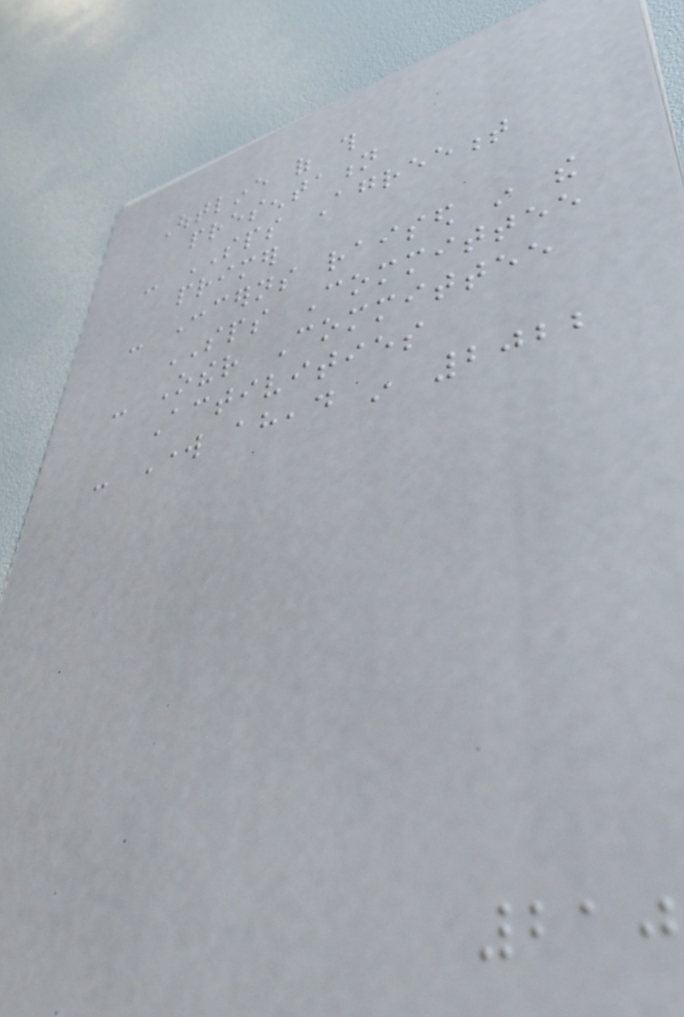Outline of this
presentation
- SPS Agreement
primer
- Concerns raised in the
SPS Committee
- Other Committee
Activities
- Work ahead in 2022
210
